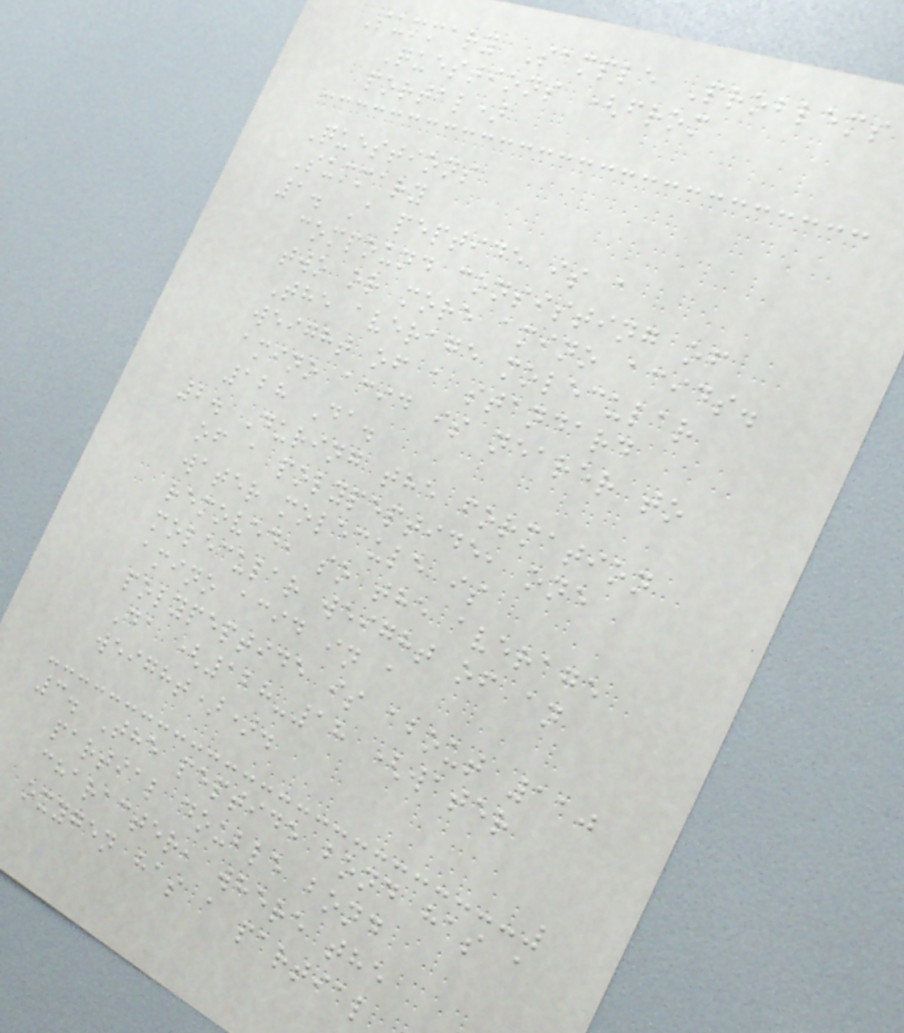Summary Sample Problems
Questions (from
portal)
Questions
Summary
1. A peptide is a
compound consisting of
two or more amino acids.
The average molecular
weight of a standard
amino acid is nearer to
128 Da.
2. During the formation
of a polypeptide, one
water molecule is
removed, so the average
molecular weight of an
amino acid in a
polypeptide is about 110
Da (128-18 (water
weight)).
3. The peptide bond has a
partial double bond
character, where the
oxygen has a partial
